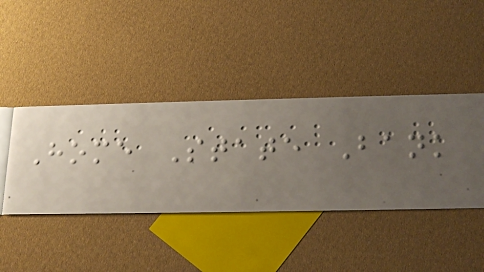Home State Bank
